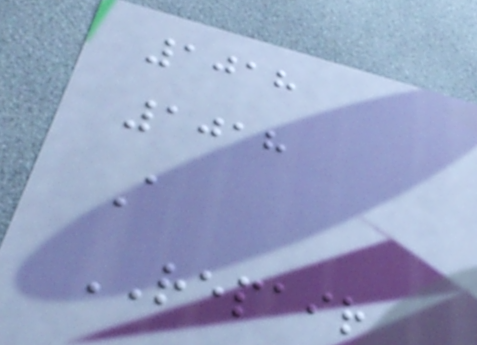1018
1018
A
REPAIR
